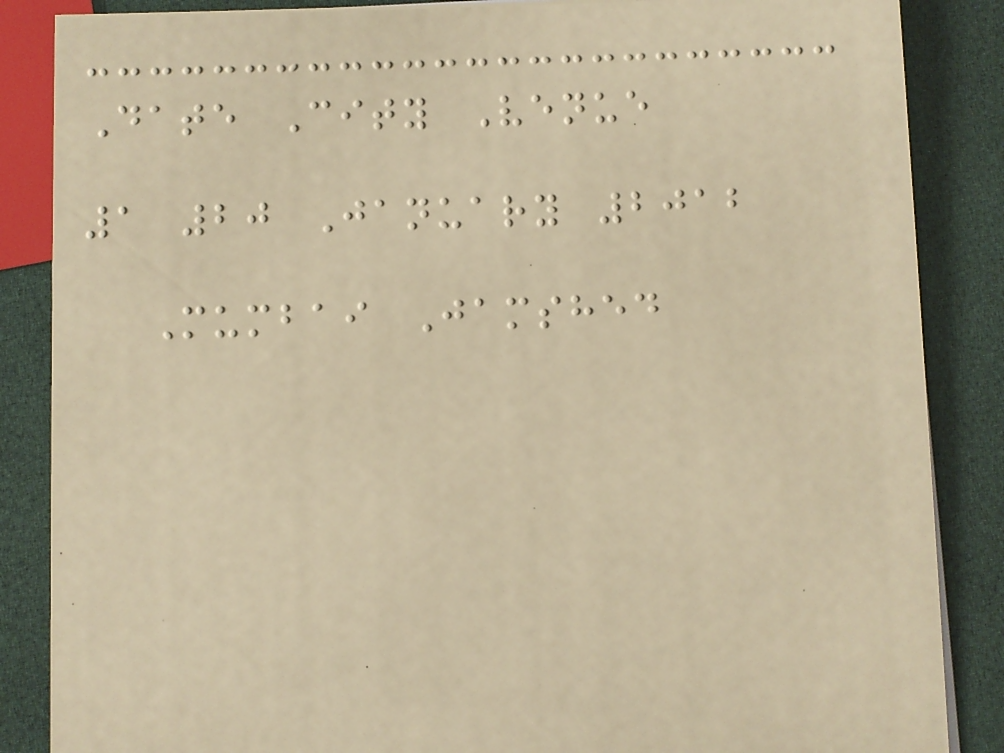Date City Venue
1 20 January 2012
Mumbai Jamshed
